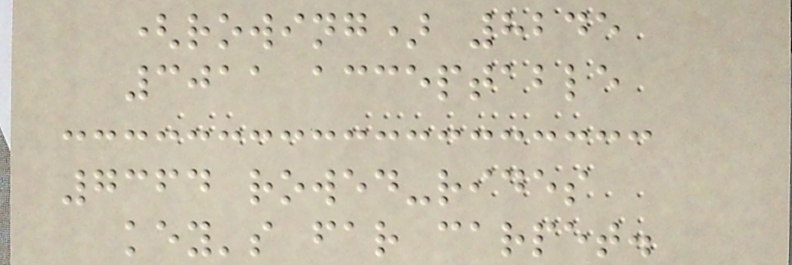(rowing) 8245
3011 acceptable
7364 rowed-rides
key's far carpet.
